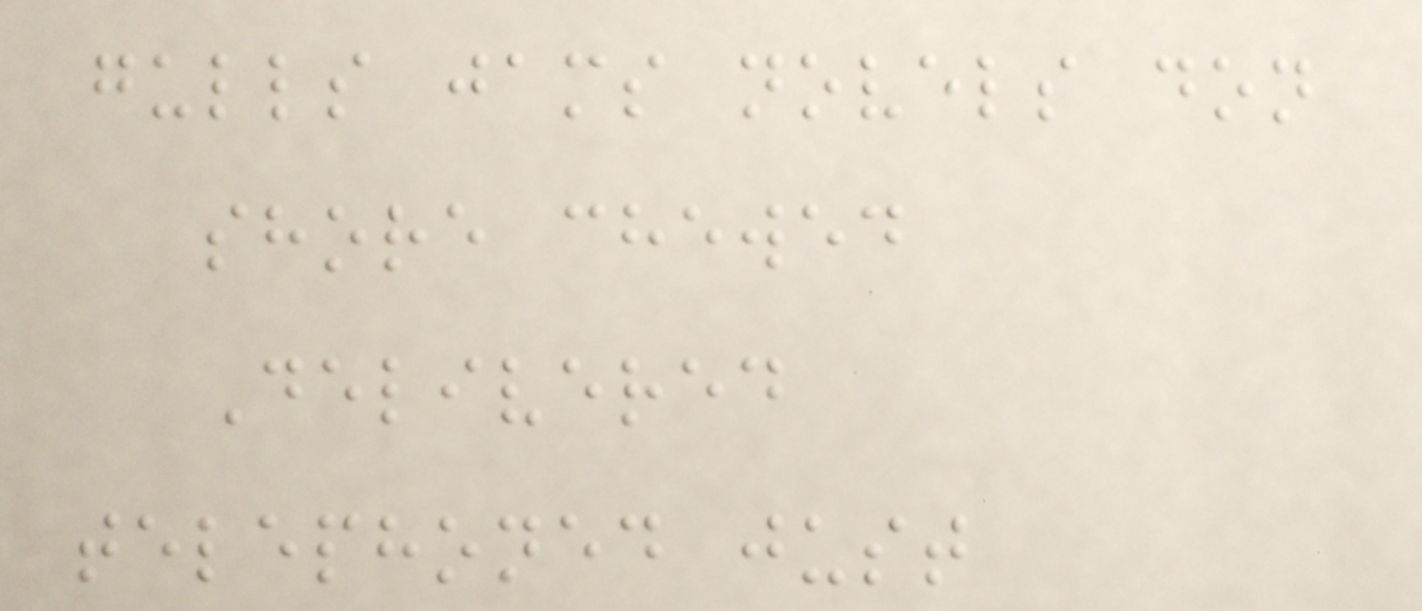gulls jams novels don
shore chewed
Delivered
telephoned just
